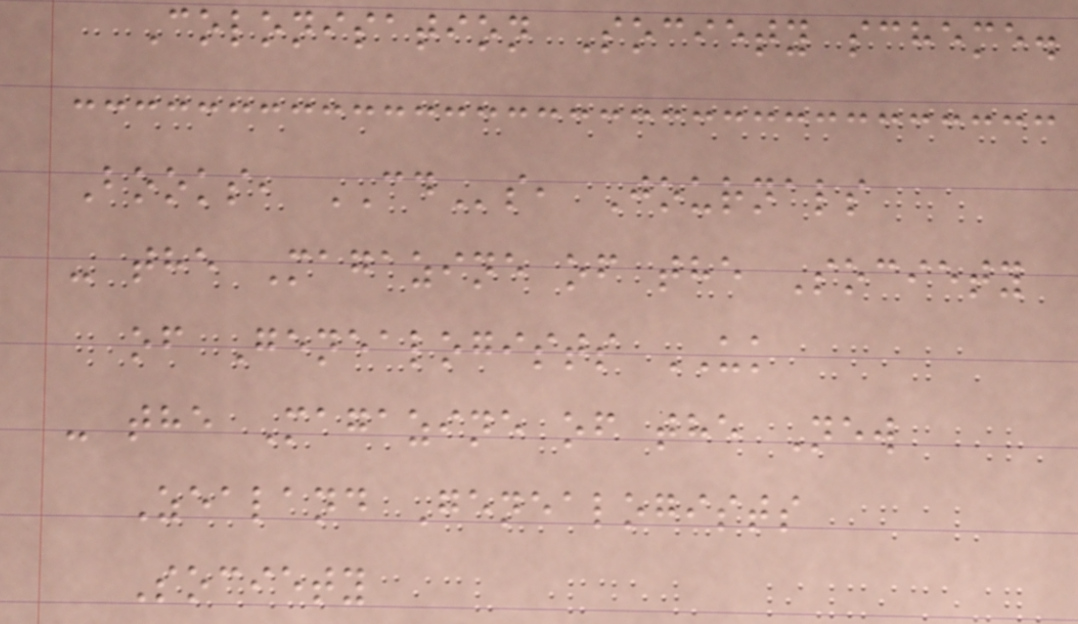Colonisation Society scheme.
Books, CDs, Journals
- the Magazine of the Society
of Genealogists UK
- the Magazine of the New
Zealand Genealogists
Society
